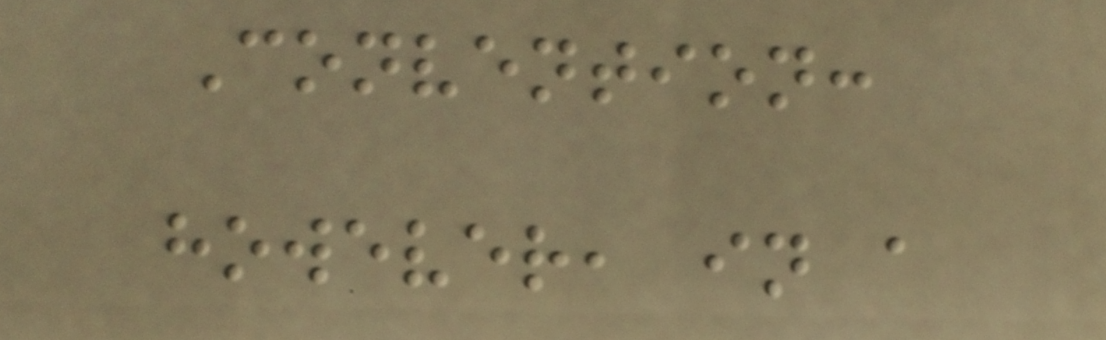Convention:
however, in a
